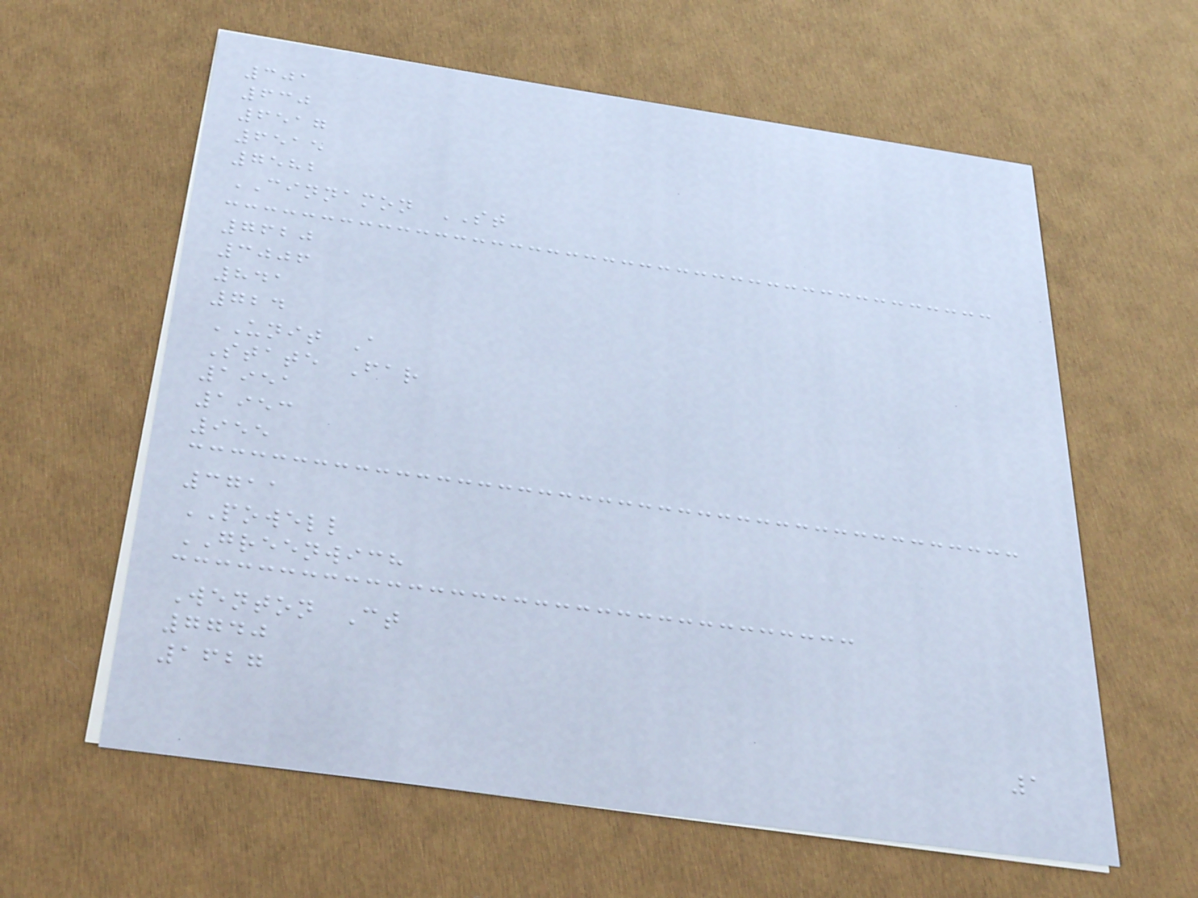301
630
6517
6515
7582
CINNAMON ST
7620
3006
841
724
UNIT A
State Far
1951
1953
955
3711
POWELL
GREENWICH
Wenton Ct
7740
1627
1
